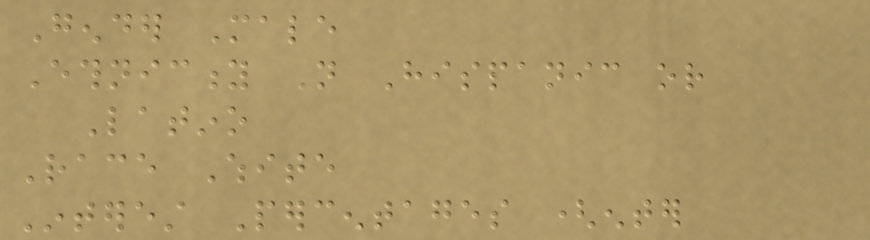Gender Male
Ethnicity Not Hispanic or
Latino
Race White
Interest Percentages (enter
